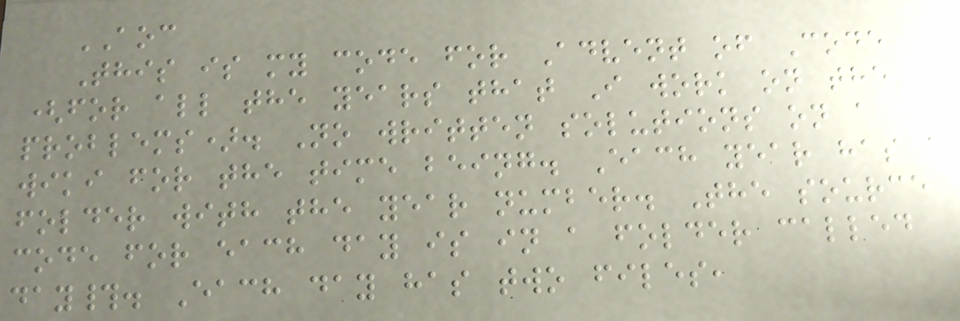AOC
This is my code for Advent of Code
(for all the years that I work on the
problems). No written solutions on a
wiki for the time being. Each year has a
folder with the year number. The source
code for each day is in a folder called
day#. Each day has two files,
